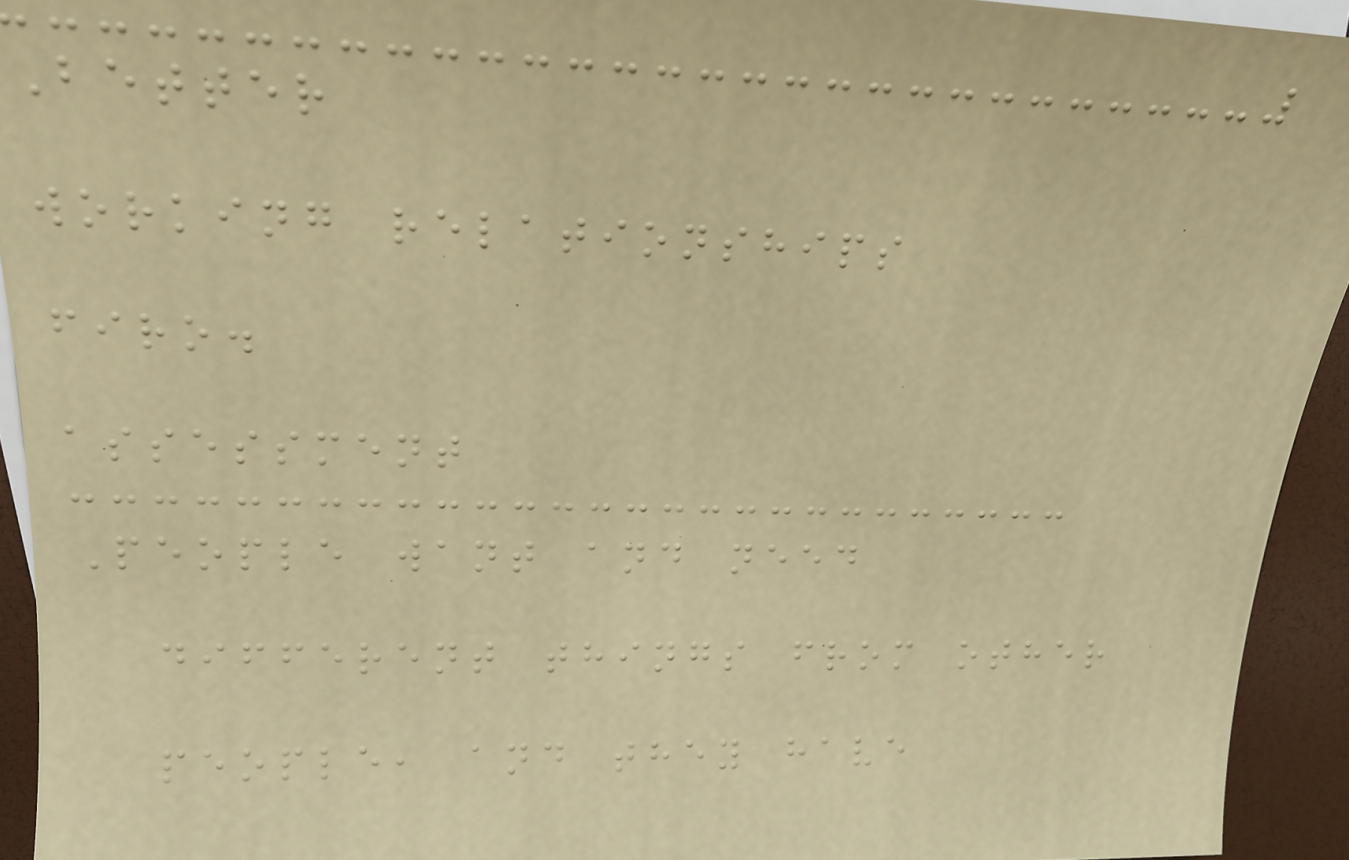Better
working relationships
firo.
assessment
People want and need
different things from other
people, and they have
